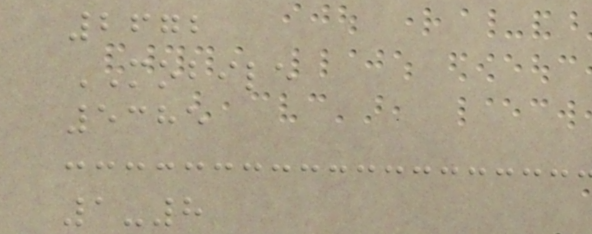2672
MOBILE
5385
1-8
